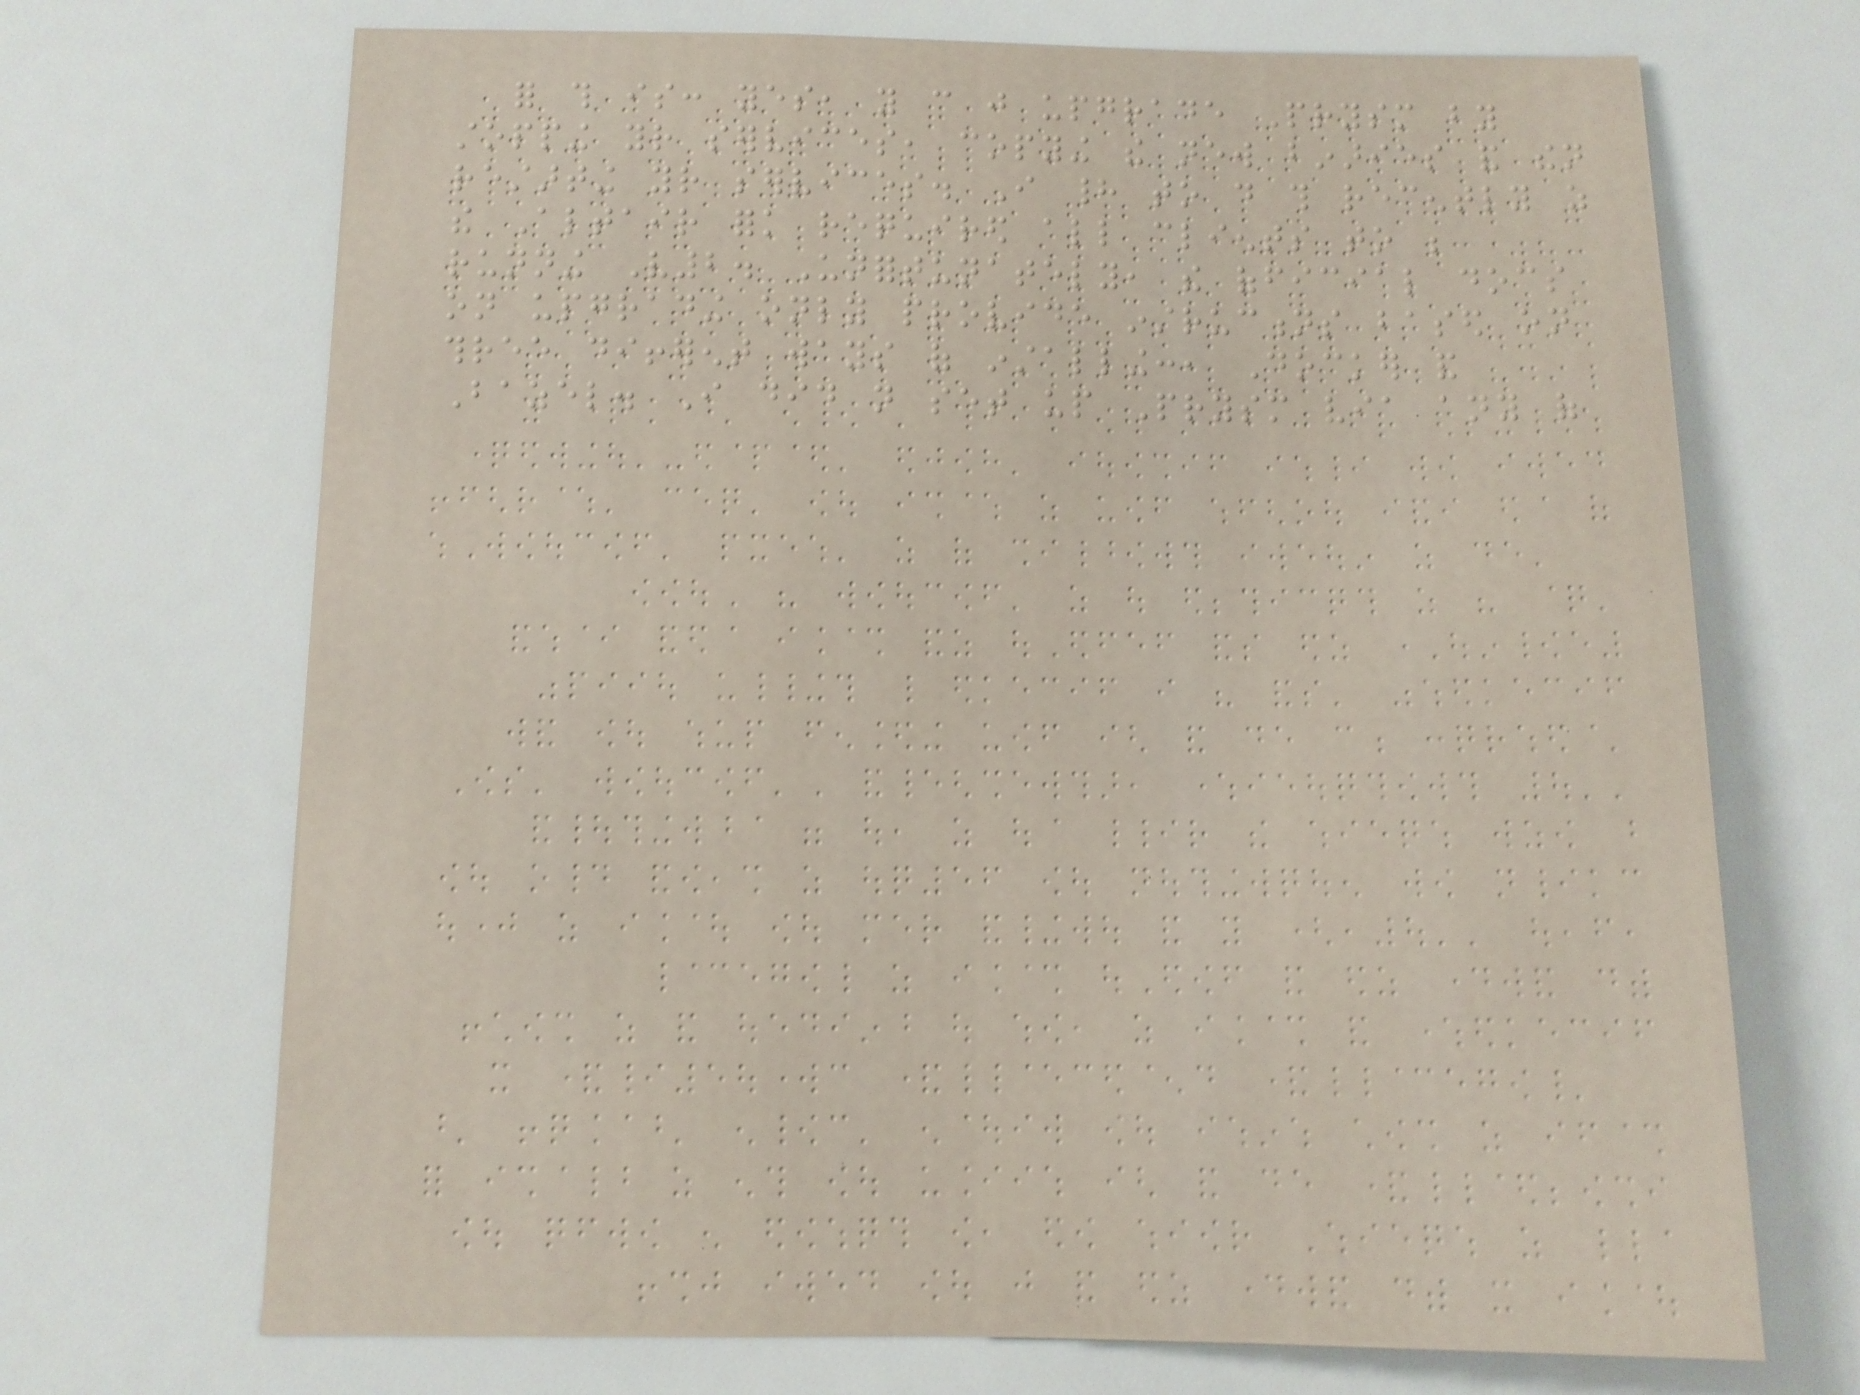for this is: yes, you can just upgrade Prysm by
stopping your services, copying the new binaries and then
restarting your services. I had to do this recently as
the Altair fork required all clients to be
running V2. Unfortunately, the official docs
on upgrading only provide instructions based on
three different ways of installing:, Docker and
Bazel. I did not set up Prysm via any of
